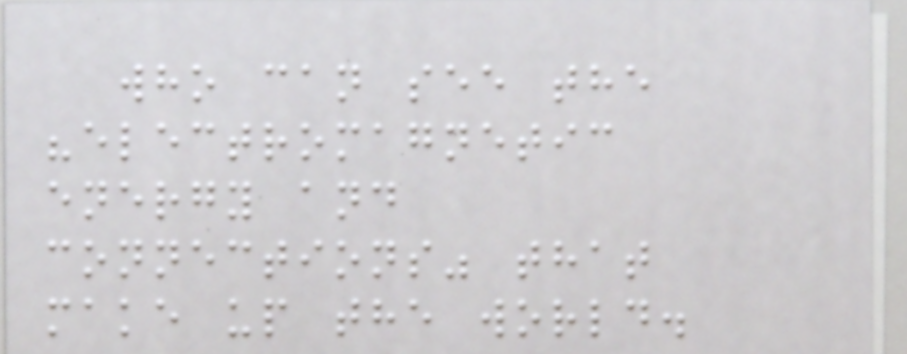who can see the
"electromagnetic
energy and
connections" that
make up the world.
